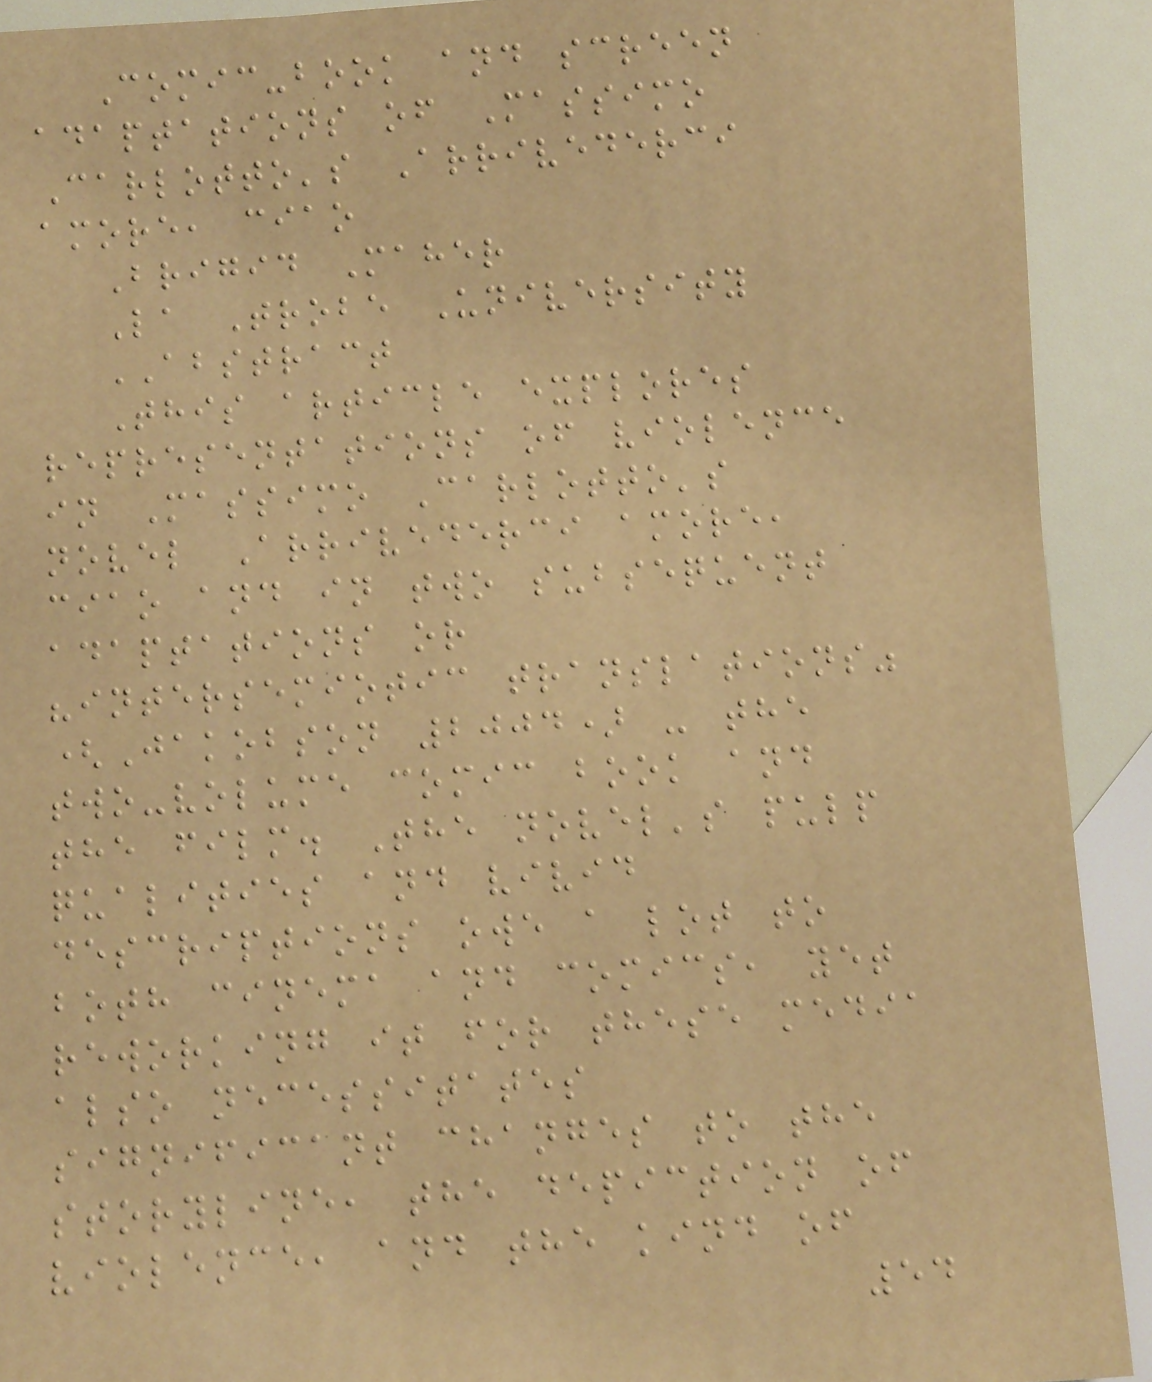Comic-book and screen
adaptations of Massimo
Carlotto's Arrivederci
amore, ciao
Brigid Maher
La Trobe University
ABSTRACT
This article explores
representations of violence
in Massimo Carlotto's
novel Arrivederci amore,
ciao and in two subsequent
adaptations or
"intersemiotic translations"
(Jakobson 2004) - the
two-volume comic book and
the film. The novel's pulp
qualities and vivid
descriptions owe a lot to
both cinema and comics, yet
reworking it for these media
also necessitates
significant changes to the
storyline, the depiction of
violence, and the kind of
54
